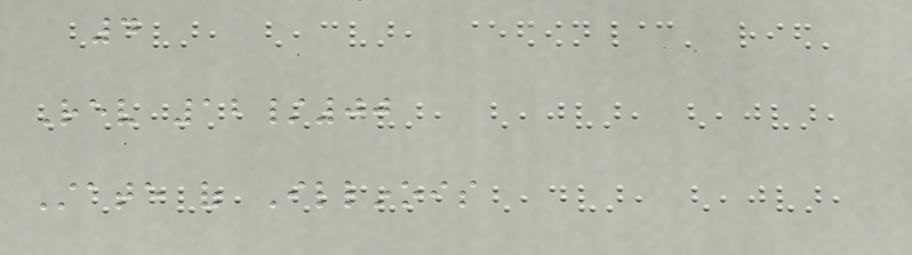4
Rev 12/00
State of Illinois
